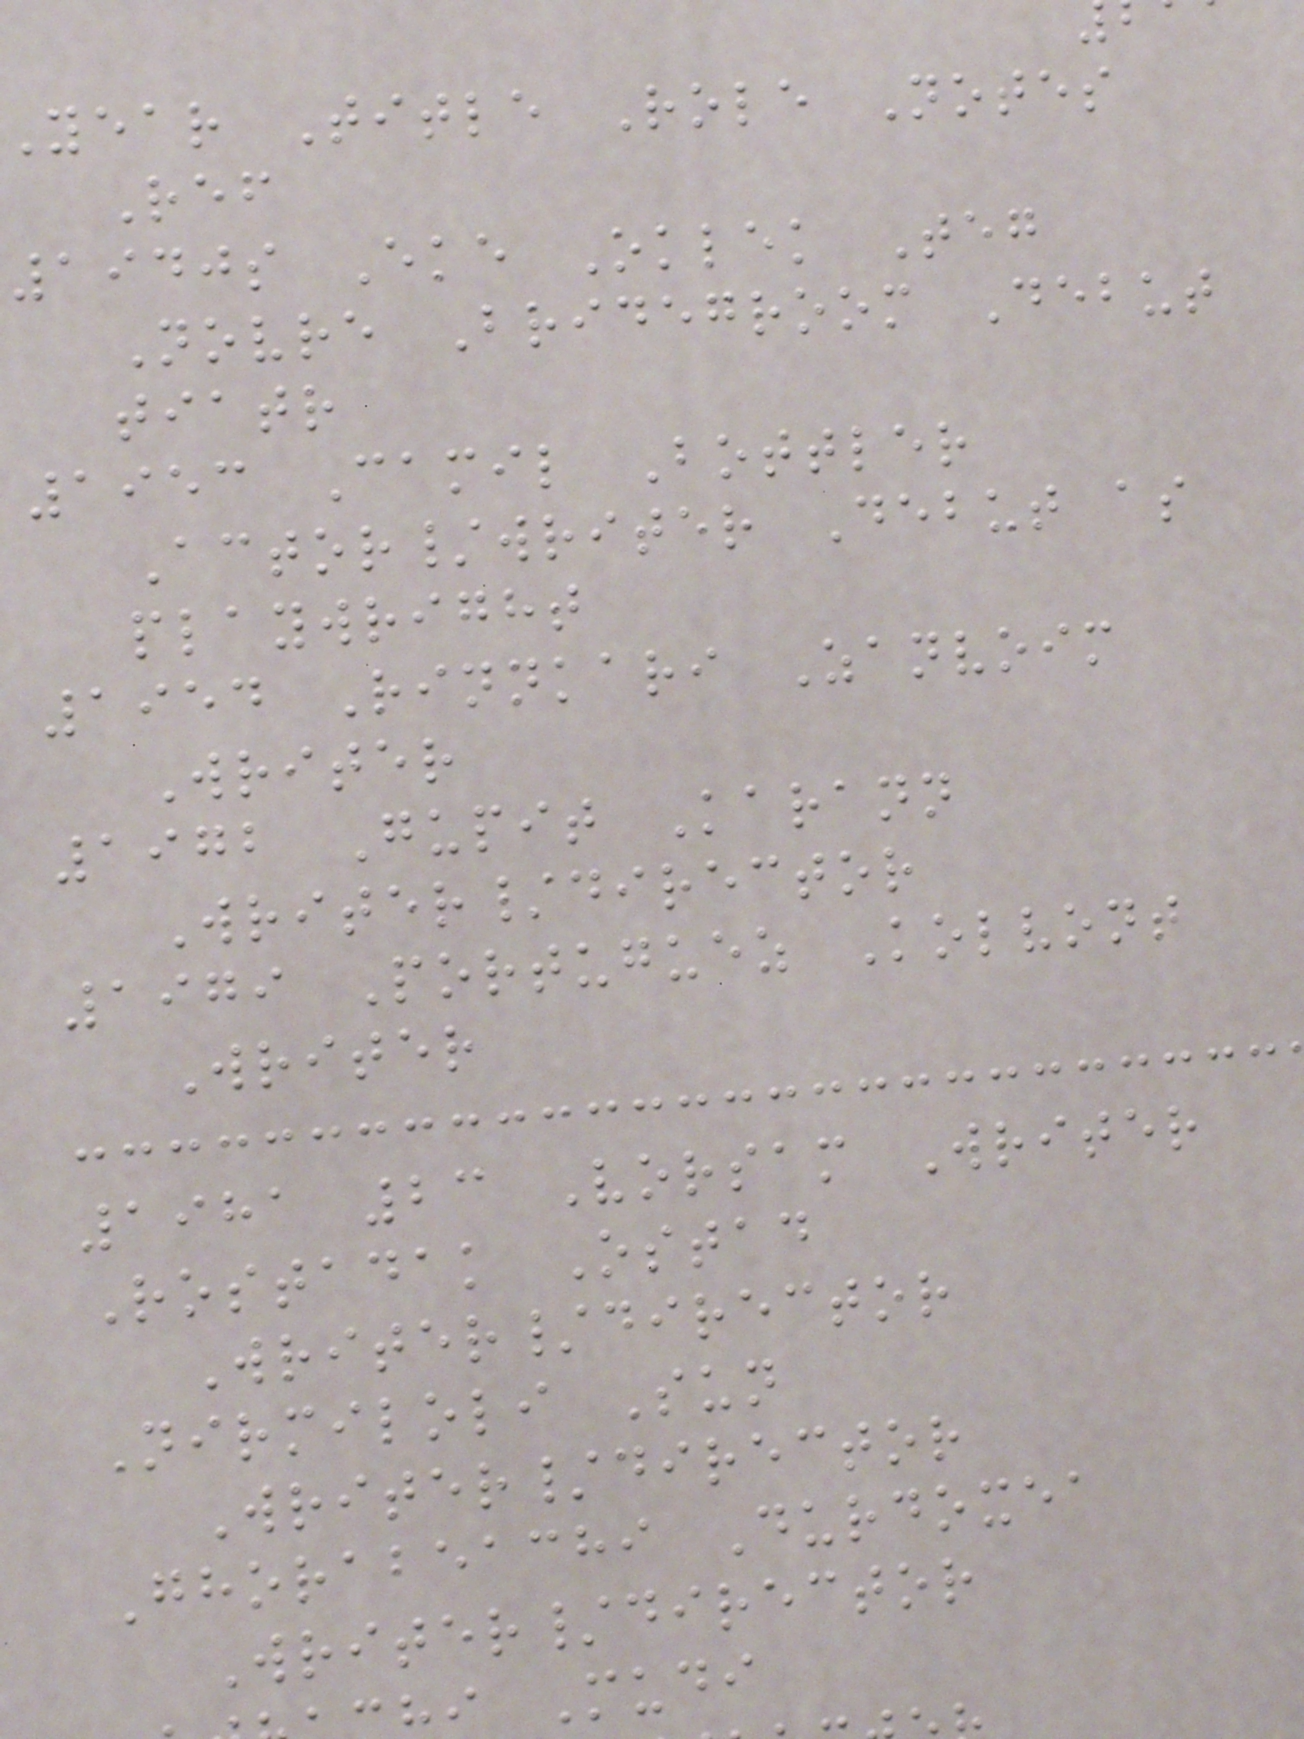year Title Role Notes
Ref
1940s Eke Oklek Teg
Novre Bridegroom Debut
tiatr
1953 Camil Bottler
Actor/writer Debut as
playwright
1954 Rinnkari Zanvoim
Writer
1972 Gupit Karann
Writer/director
1979 Portuguez Kolvont
Writer
1981 23 Vorsam Writer
Rostadak Ostad
Writer/director
Nirmiloli Sun
Writer/director
Ghorabeachi Durdoxea
Writer/director
i Mudi
